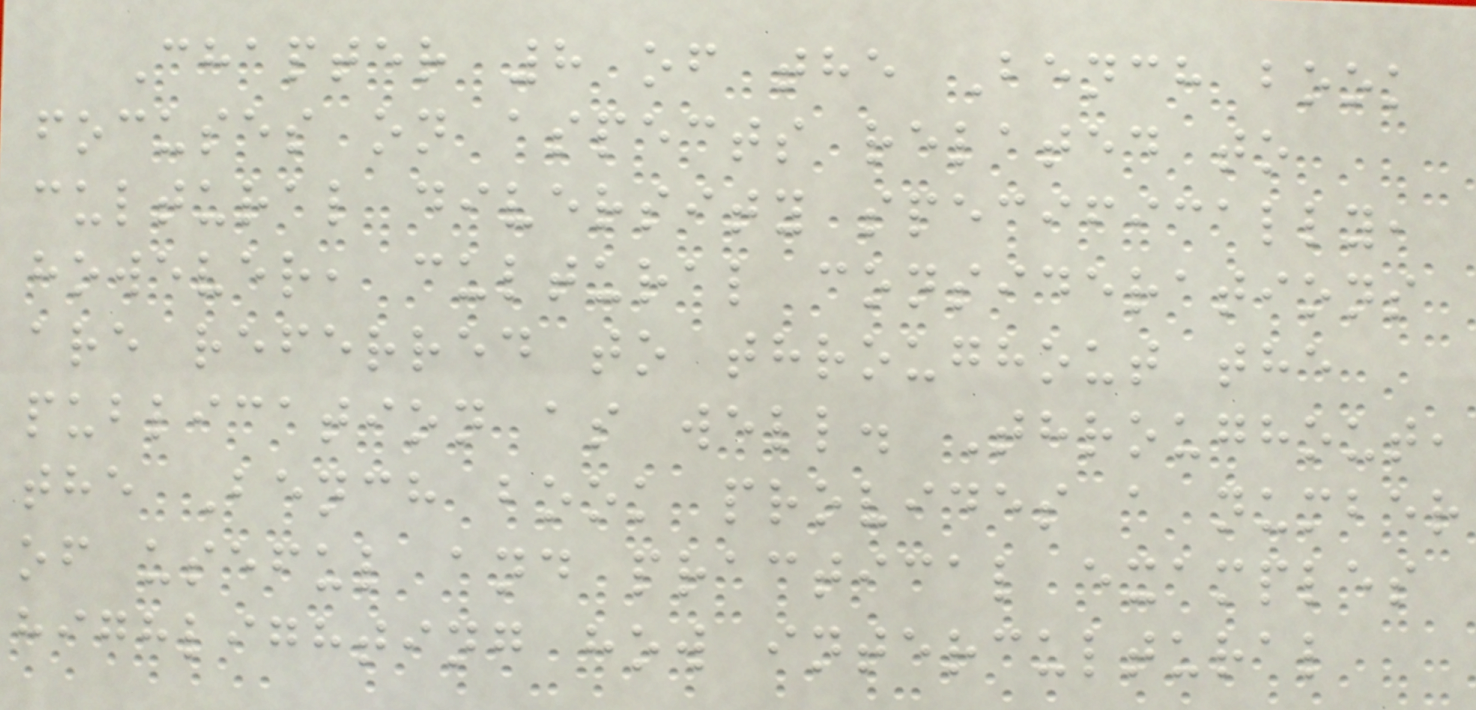Chapter 8 of the Bench book
focuses on aspects related to
cultural diversity specifically,
however, cultural considerations
are referred to throughout the
publication as well. Throughout,
the Bench book provides a number
of useful and practical examples
highlighting how intercultural
